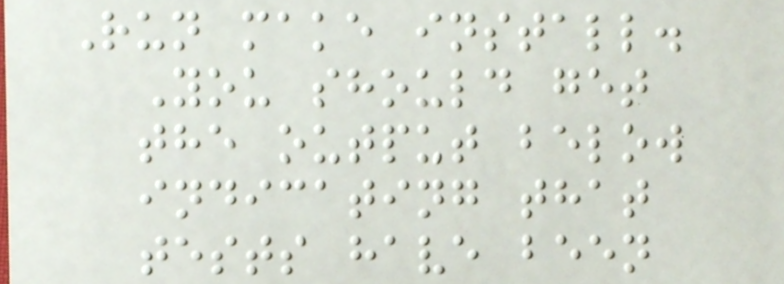Run make install.
You should get
the output below
indicating that
tests have been
